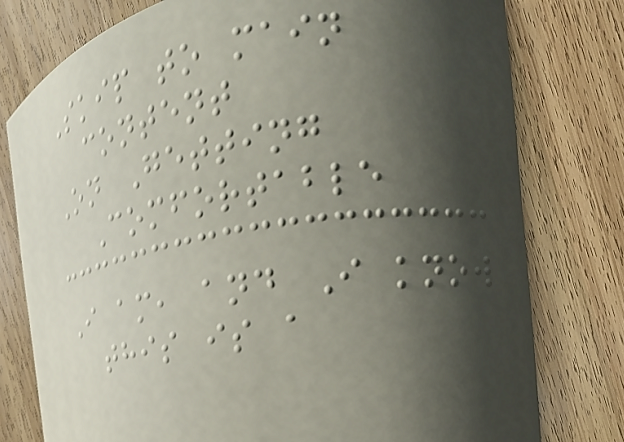Skip to main
content
On Getting
Comfortable
I am, and I know
this is a
